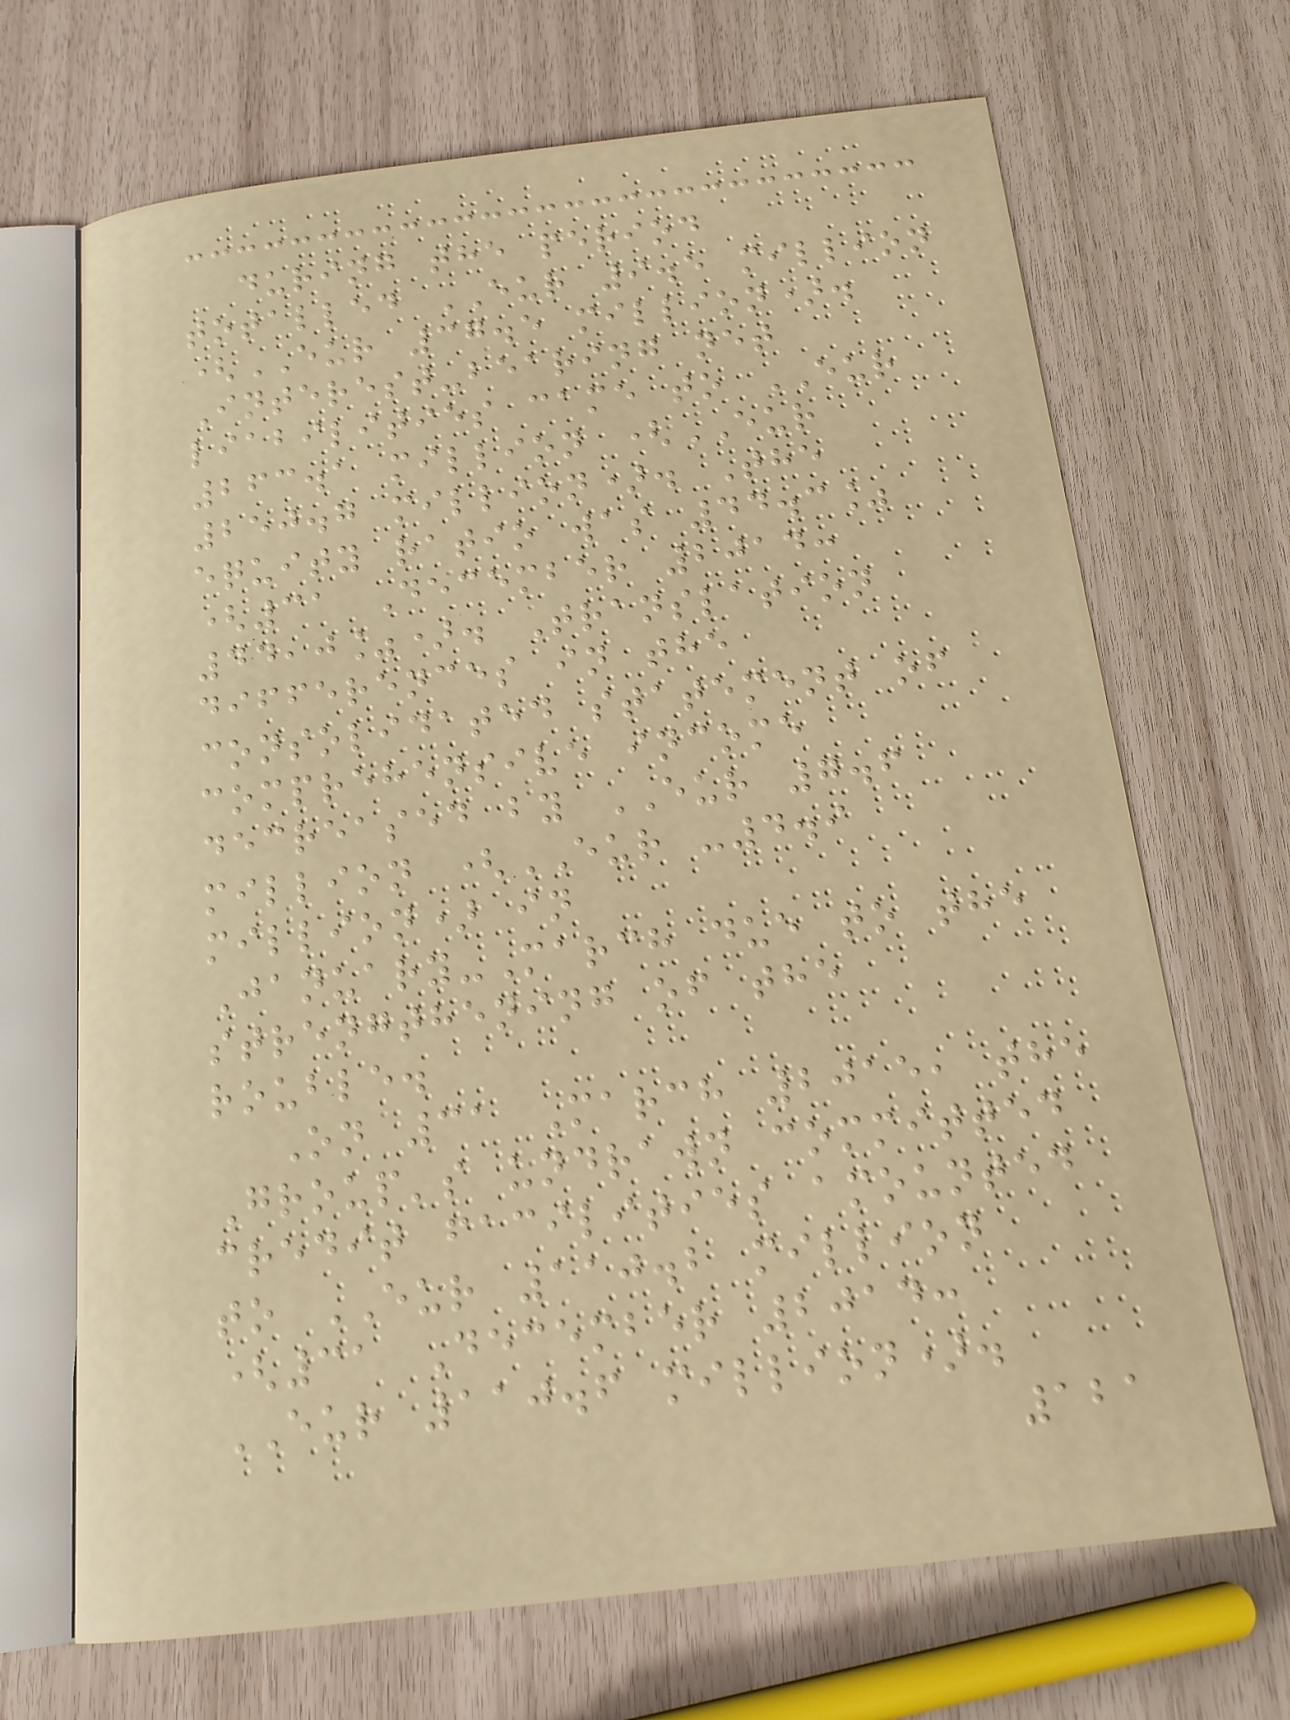during the period
totalled EUR 9.5 million
(EUR 37.5 million).
Interest-bearing net
liabilities came to EUR
263.1 million (EUR
250.7 million). The
equity ratio was 44.3%
(31 December 2014:
44,0%). Translation
differences in the
consolidated statement of
comprehensive income
decreased by EUR 7.6
million (EUR -4.9
million) in
January-March due to the
strengthening of the
rouble.
On 31 March 2015, the
Group's undrawn committed
credit facilities amounted
to EUR 110.2 million
(31 December 2014:
EUR 110.6 million).
121
